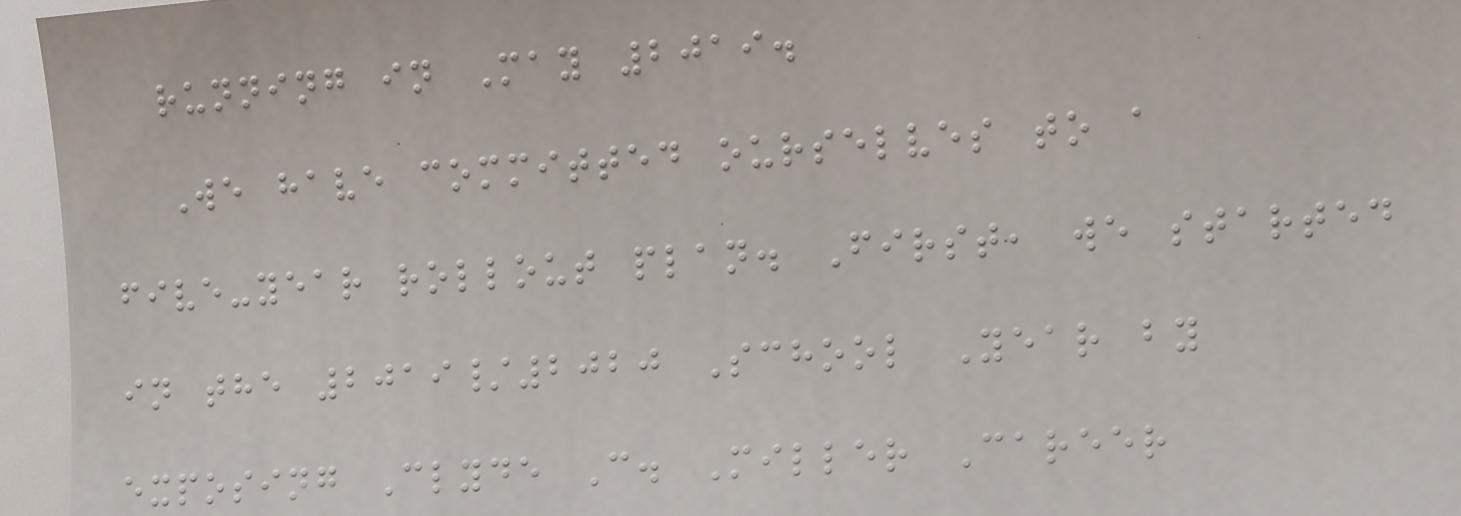running in May 2019.
We have committed ourselves to a
five-year rollout plan. First, we started
in the 2019/2020 School Year by
exposing Clyde C. Miller Career
